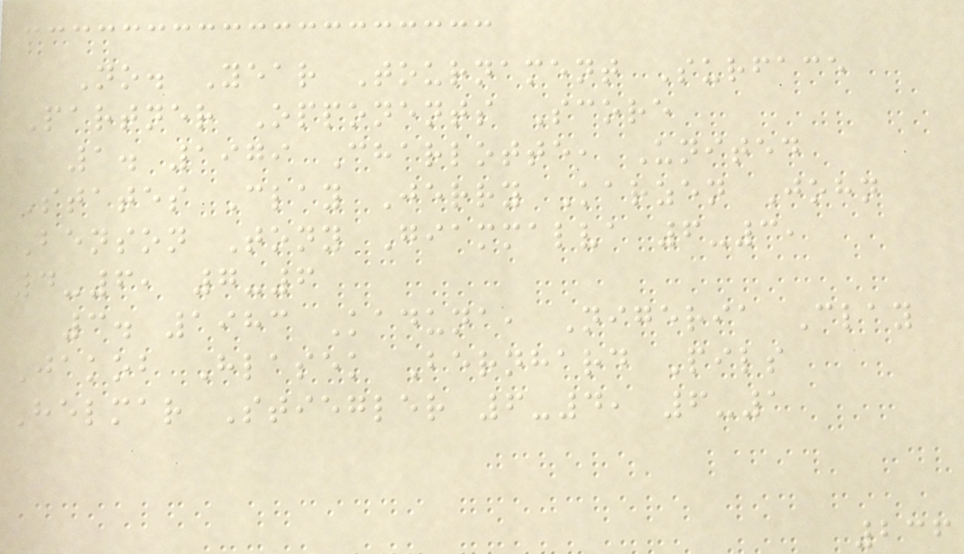No. Year Tournament Surface
Partner Opponents Score
1. 1979 Charlotte, United
States Clay Jerry Karzen John
Benson Tony Giammalva 6-3,
4-6, 7-6
3. 1983 Kaduna, Nigeria Clay
Jakob Hlasek Bernhard Pils
Helmar Stiegler 6-4, 6-1
236
